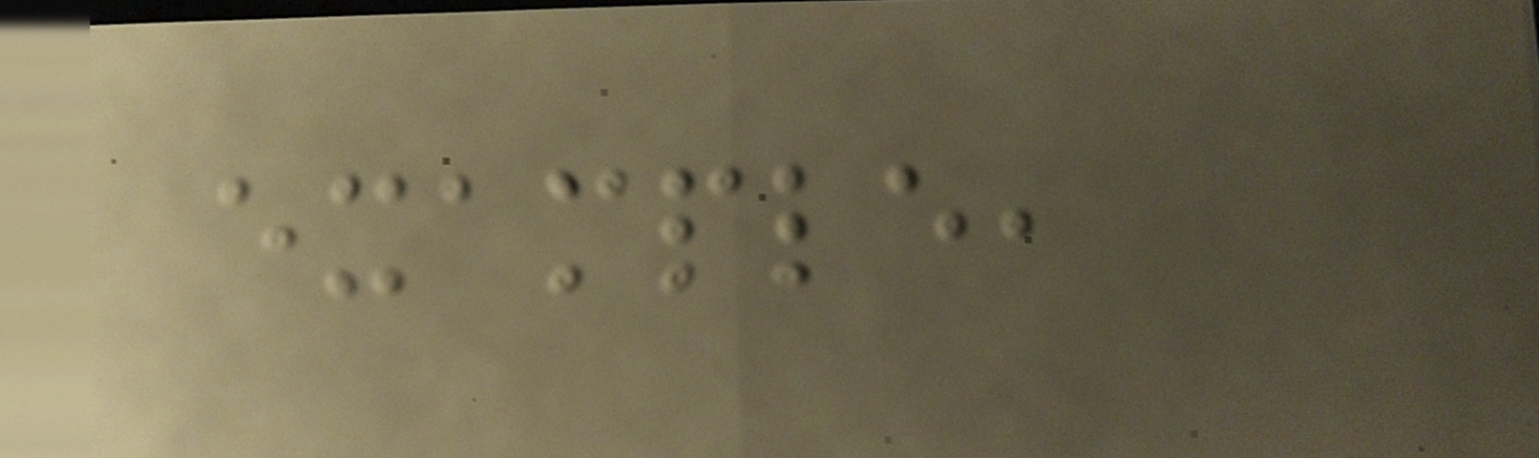example,
